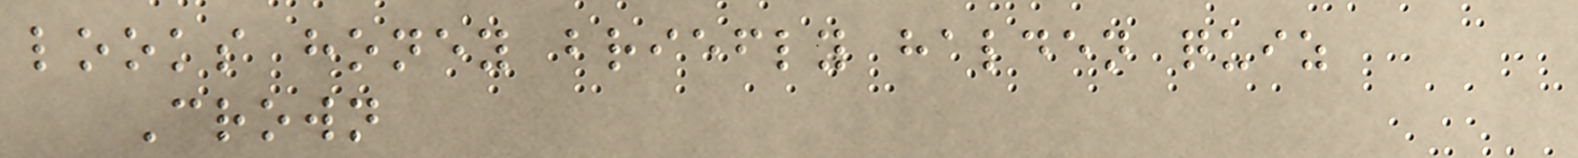looks honey briefly halden quiz
Crown
